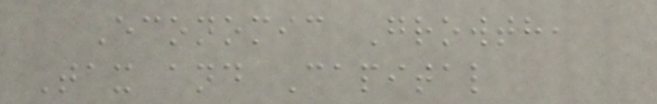Economic Growth,
Tax and Capital
